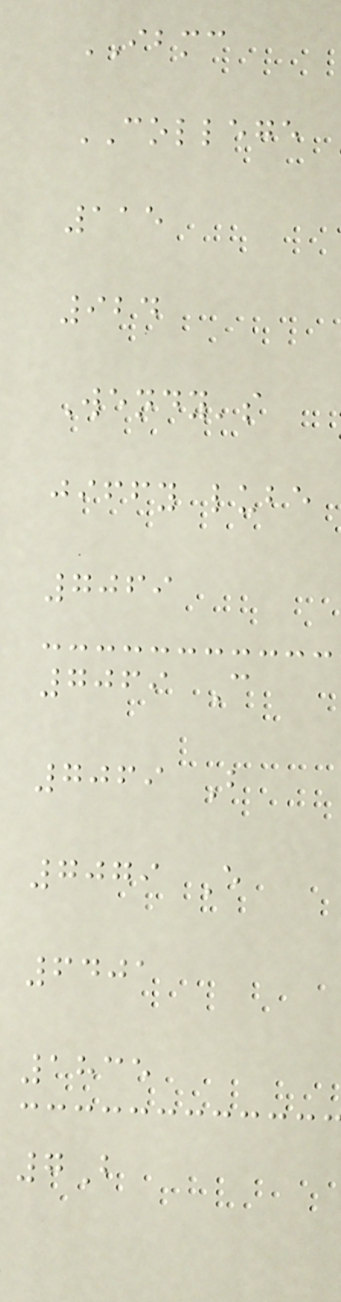IBMC
COLLEGE
115
924
Wendy's
jiffy lube
7069
7069 C
7069 B
7079 E
6401
1835
7B
